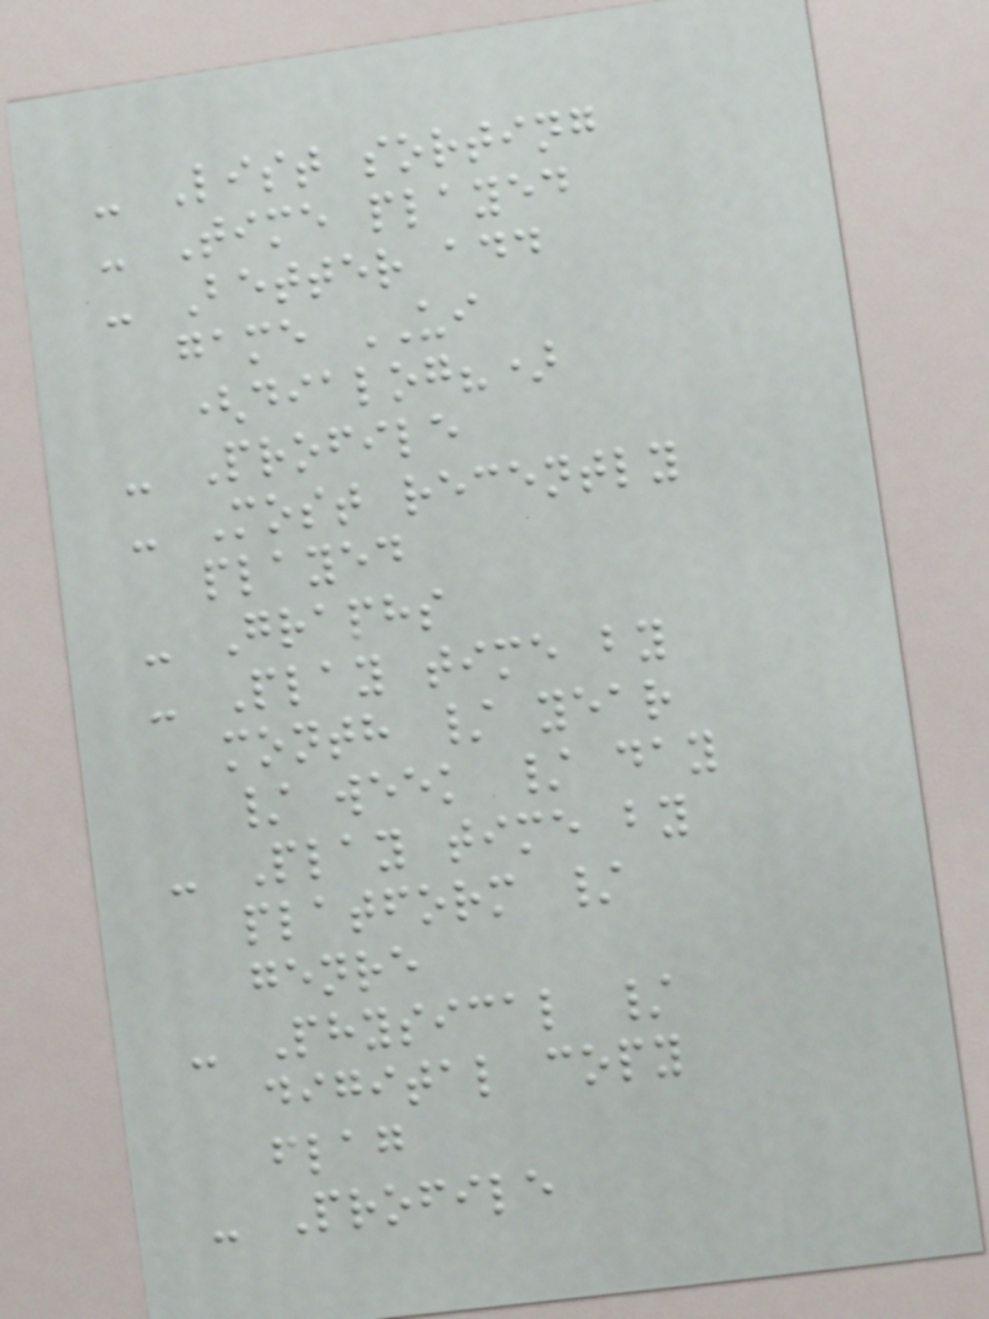- List sorting
- Time played
- Better add
game UI
(dialog?)
- Profile
- Most recently
played
- Graphs
- Play time by
month / year
/ week / day
- Play time by
platform /
genre
- Physical /
digital copy
flag
- Profile
